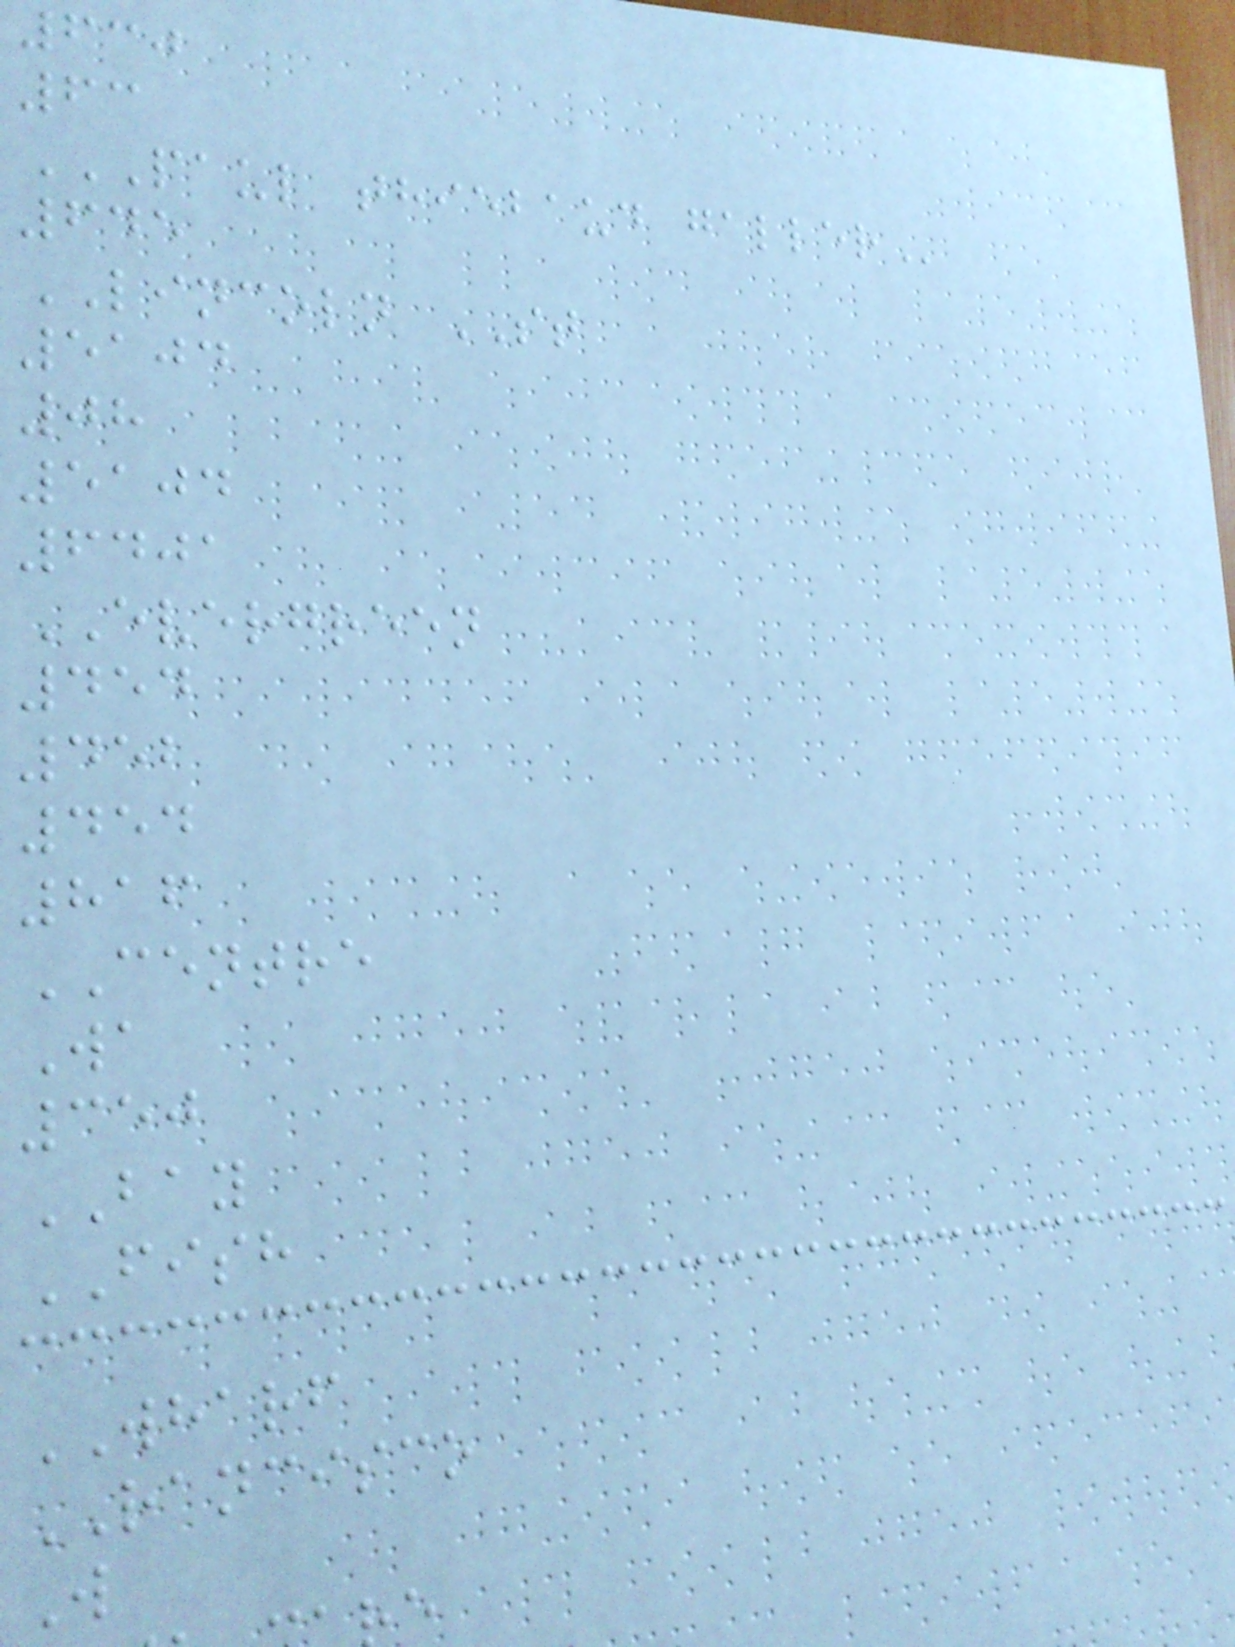630
63
PAUL THIEBAUD GALLER
645
LINCOLN ST
5104
08
5104
6401
EVERGREEN
454
452
454
816
CENTRE
Wa
350
BAY
FISH
WHARF
RANCISCO
W
